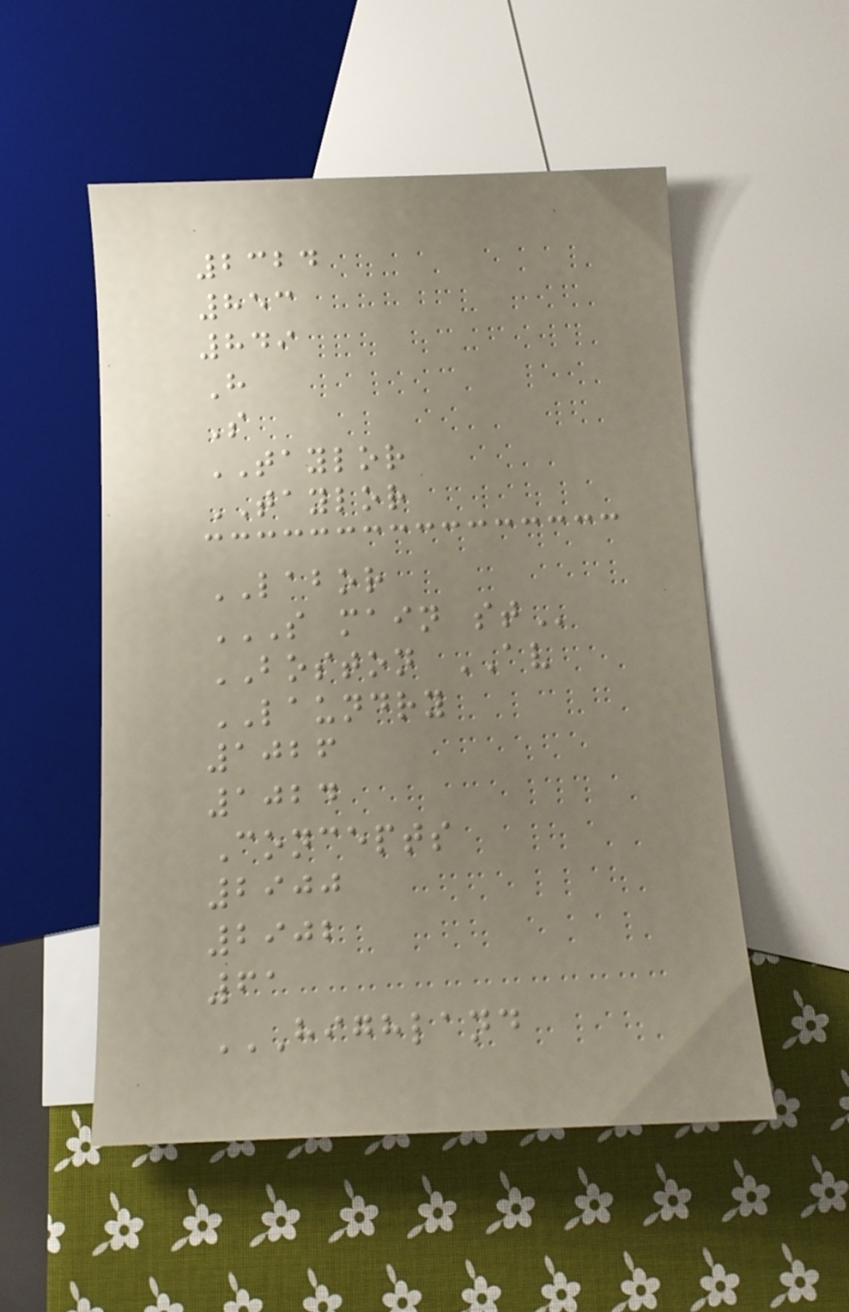2324
853
849
H
S
TAYLOR
TAYLOR
LABOR
S MAIN ST
BOSTON AV
LAUNDRY
1026
1024
Concepts
2900
2902
61
HIGHLAND
